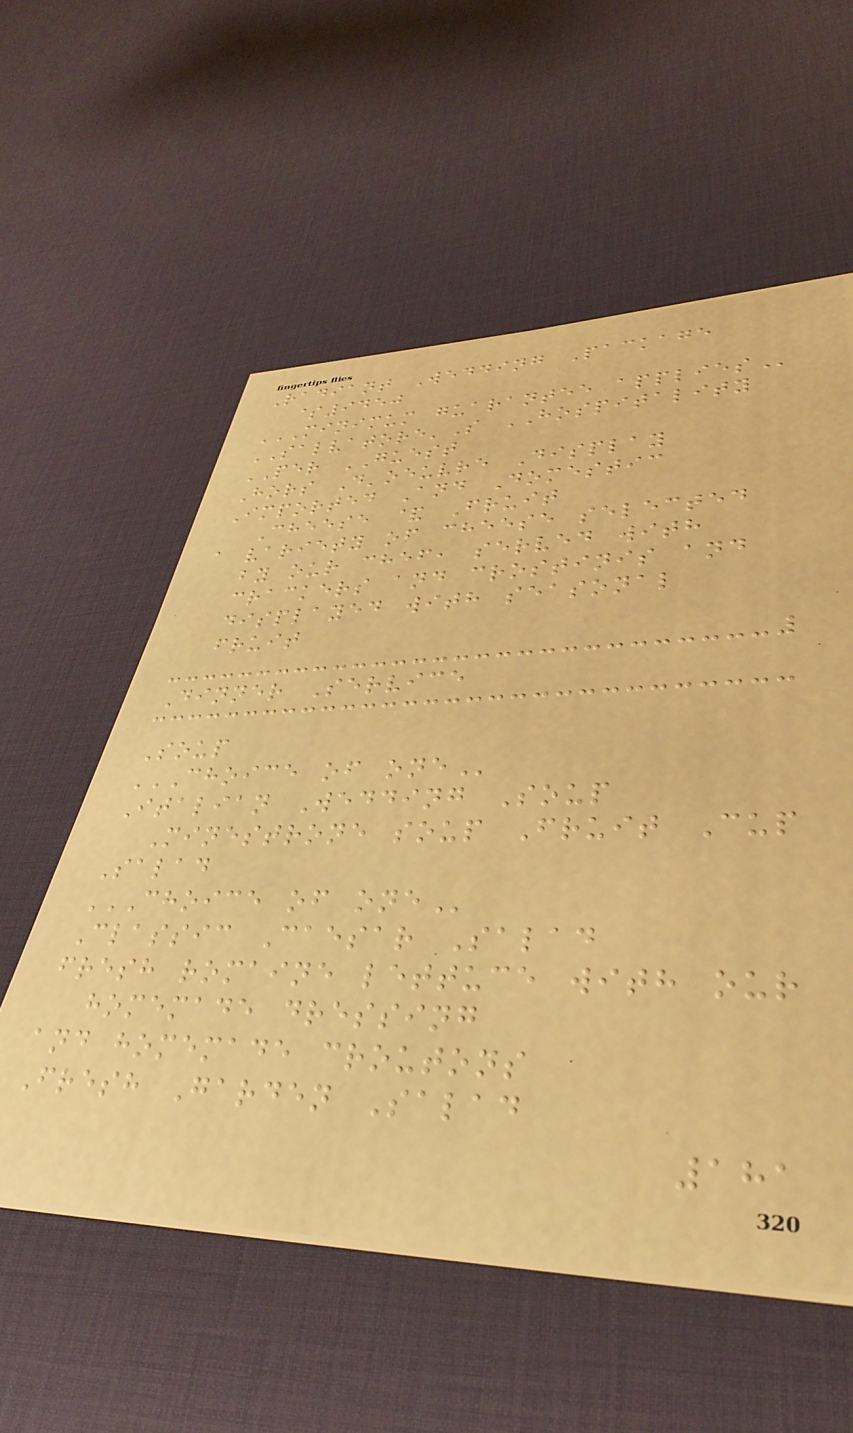Radiant Wedding Package
$9450
MINIMUM GUARANTEE APPLIES
SALVATORE'S HOSPITALITY
PER GUEST
Hors D'oeuvre Display
Imported And Domestic
Cheese & Fruit
a variety of cheese selected
by our chef, served with
crackers and crostinis and
displayed with seasonal
fruit
Dinner Service
Soup
CHOICE OF ONE
Italian Wedding Soup
Minestrone soup Fruit Cup
Salad
CHOICE OF ONE
Classic Caesar Salad
fresh romaine lettuce with our
homemade dressing
and homemade croutons
Fresh Garden Salad
181
